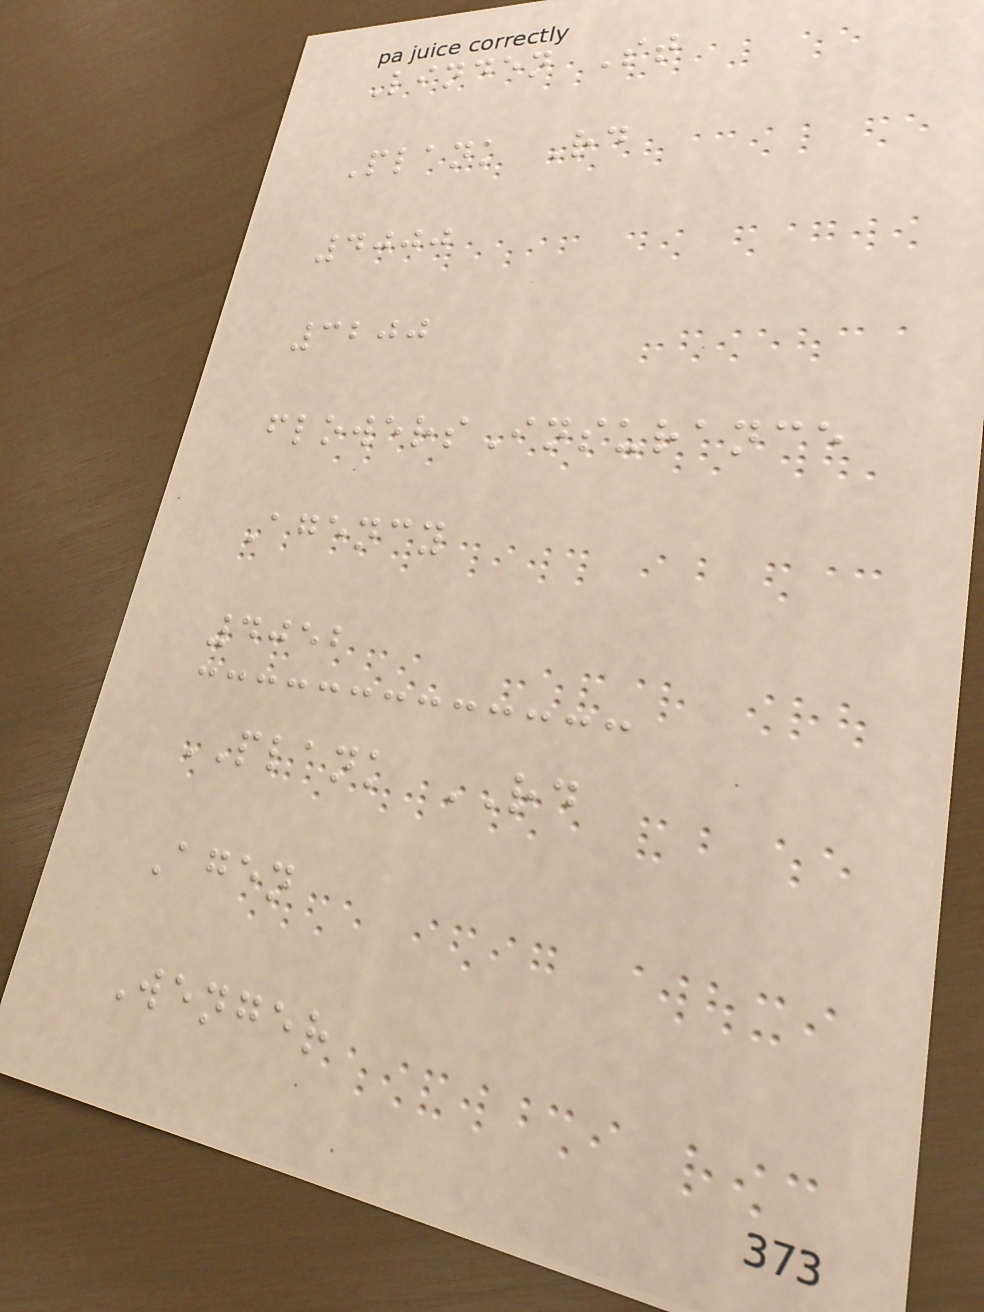Linden St
Plank Rd
4000
3200
flowersInsurance
Agency
4052
PLANK RD
Agen
Wenger
